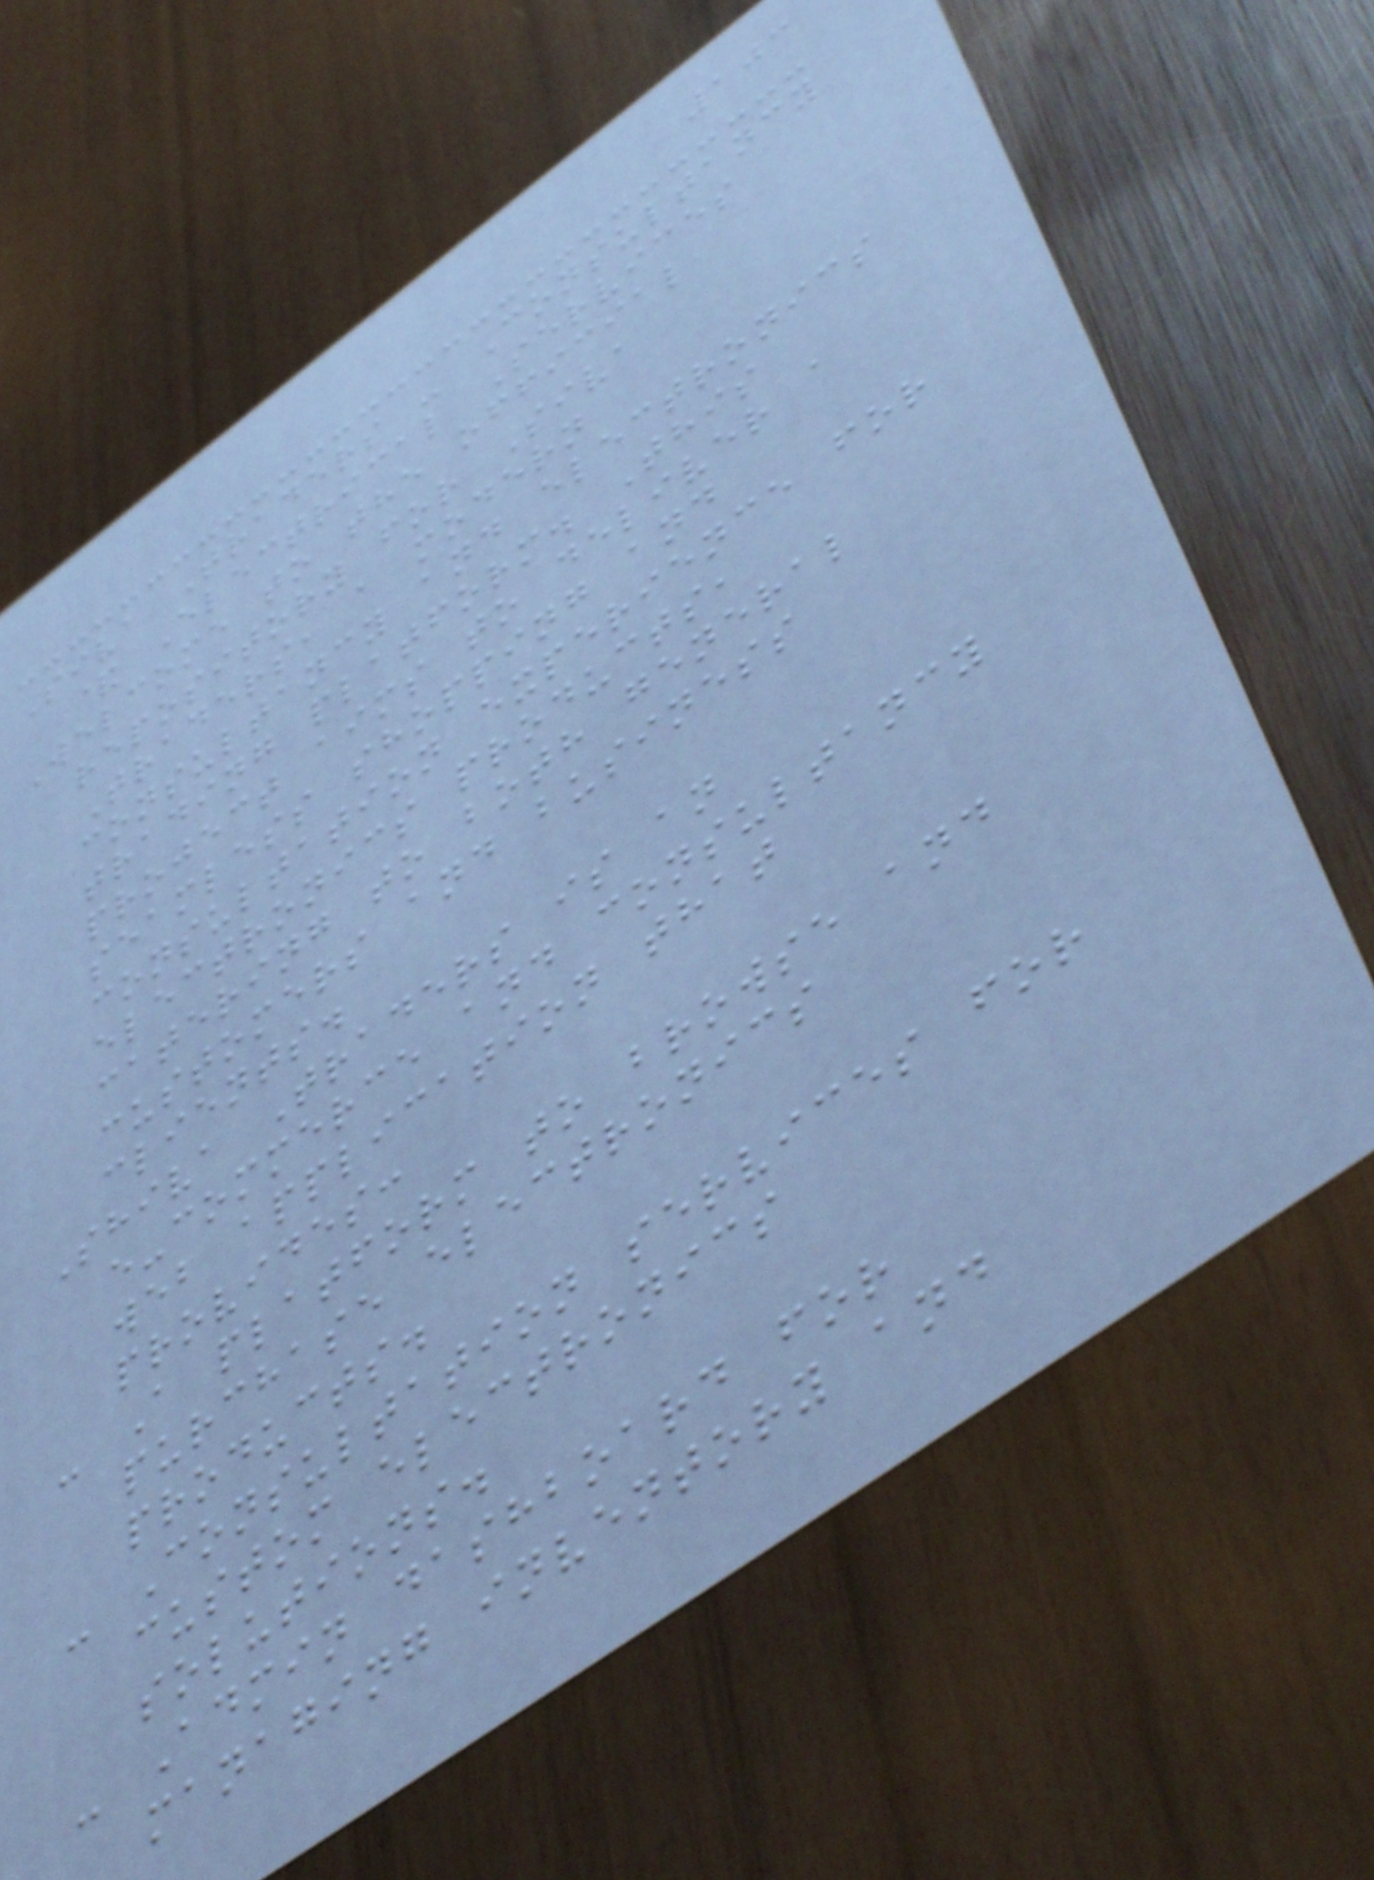103
Siva Traders - Consultancy
& Electrical Services
Welcome to the official
repository for Siva
Traders, a modern
consultancy and electronics
trading platform. This
project aims to deliver a
seamless shopping and
consultation experience for
electronics products,
catering to both general
customers and business
clients.
Shiva Traders is an
e-commerce and consultancy
web application that
provides:
- A platform to browse and
purchase electronics
products.
- Consultation services for
custom electronics
solutions.
- Admin dashboard for
managing inventory and
